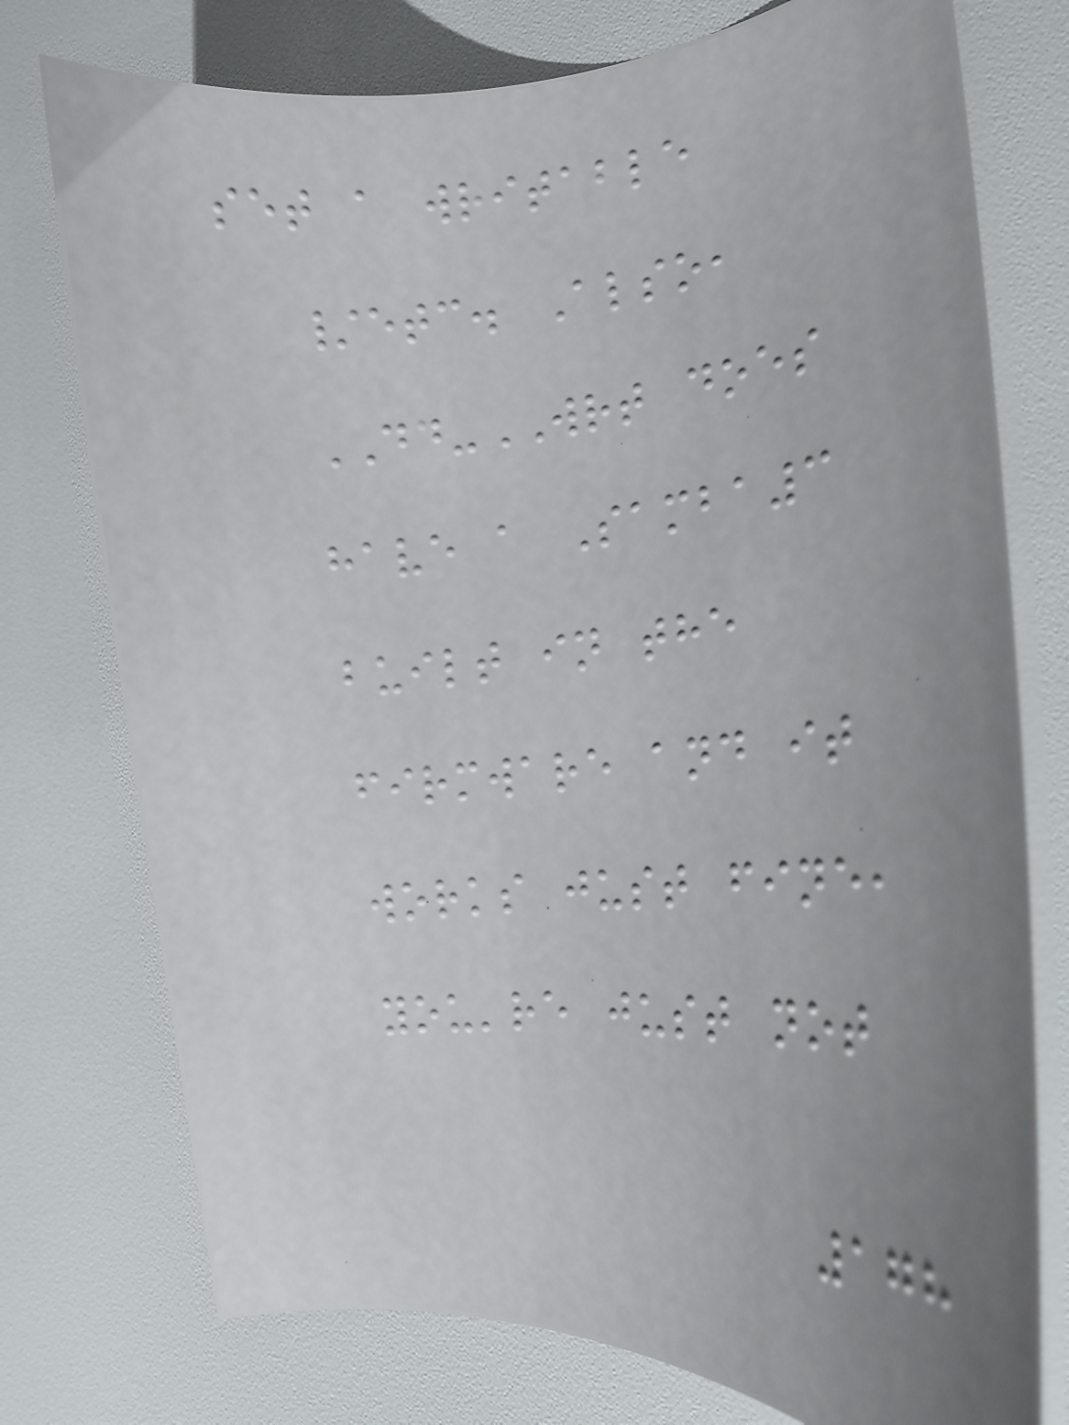set a writable
/etc. Also,
DD-WRT does
have a Samba3
built in the
firmware and it
works just fine,
you're just not
178
